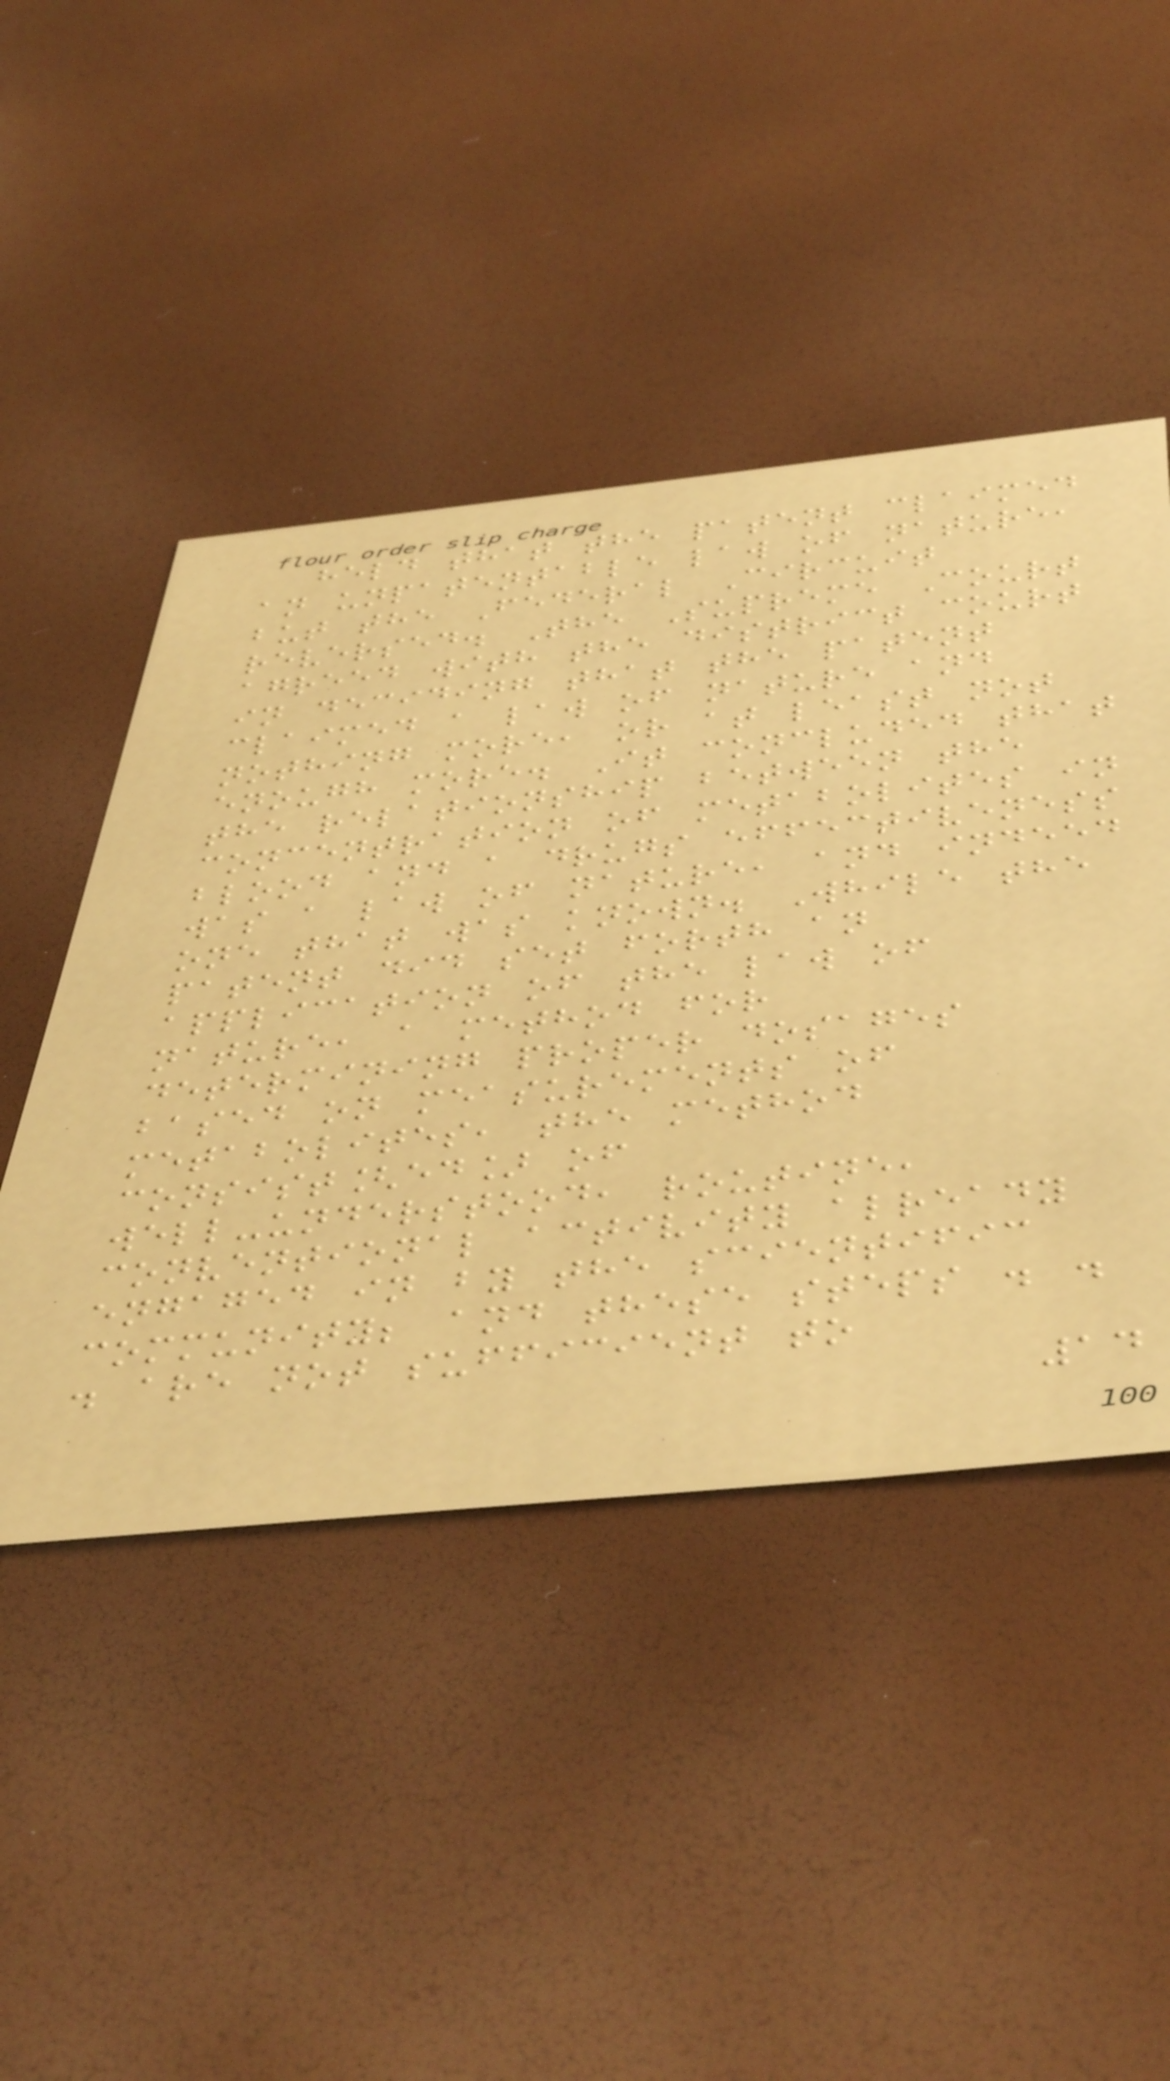held that the patent claimed
an unpatentable law of nature,
but the Federal Circuit
reversed. The Supreme Court
agreed with the district court
in deciding that the patent
claimed a law of nature and
nothing more, or at least not
enough more. It concluded that
the relationship between the
concentration of metabolites in
blood and a drugs effectiveness
was a law of nature, and indeed
one that was known. While the
patent did set forth an
application of the law of
nature, a method for
determining proper dosages
based on measurements of
metabolites, the method
consist[ed] of
well-understood, routine,
conventional activity already
engaged in by the scientific
community; and these steps . .
. are not sufficient to
14
